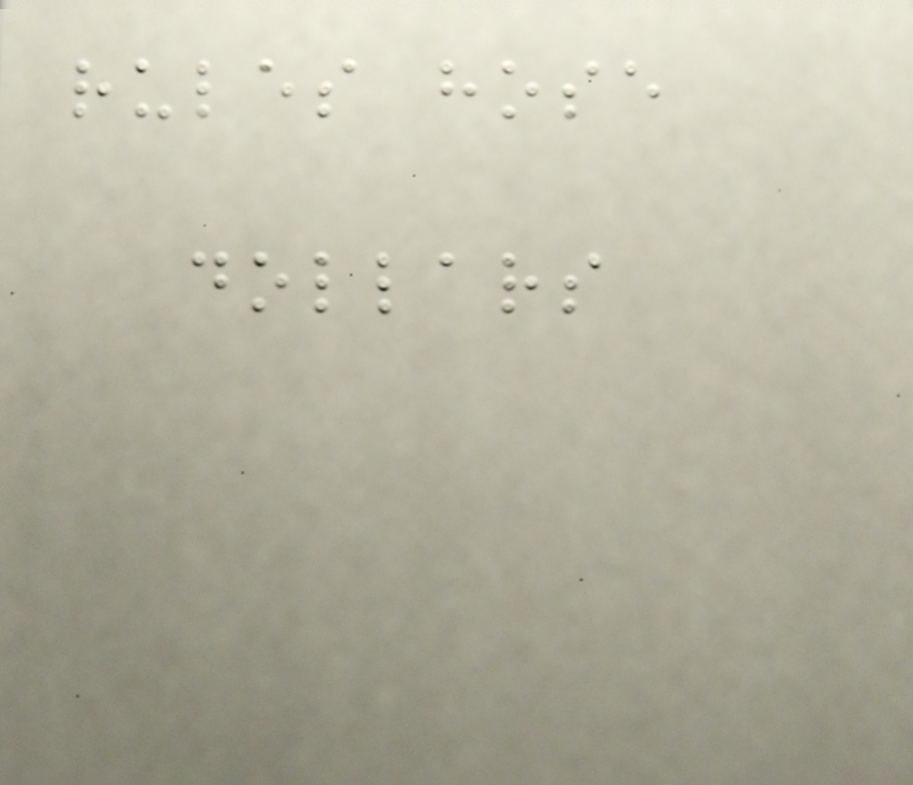rules hose
dollars
